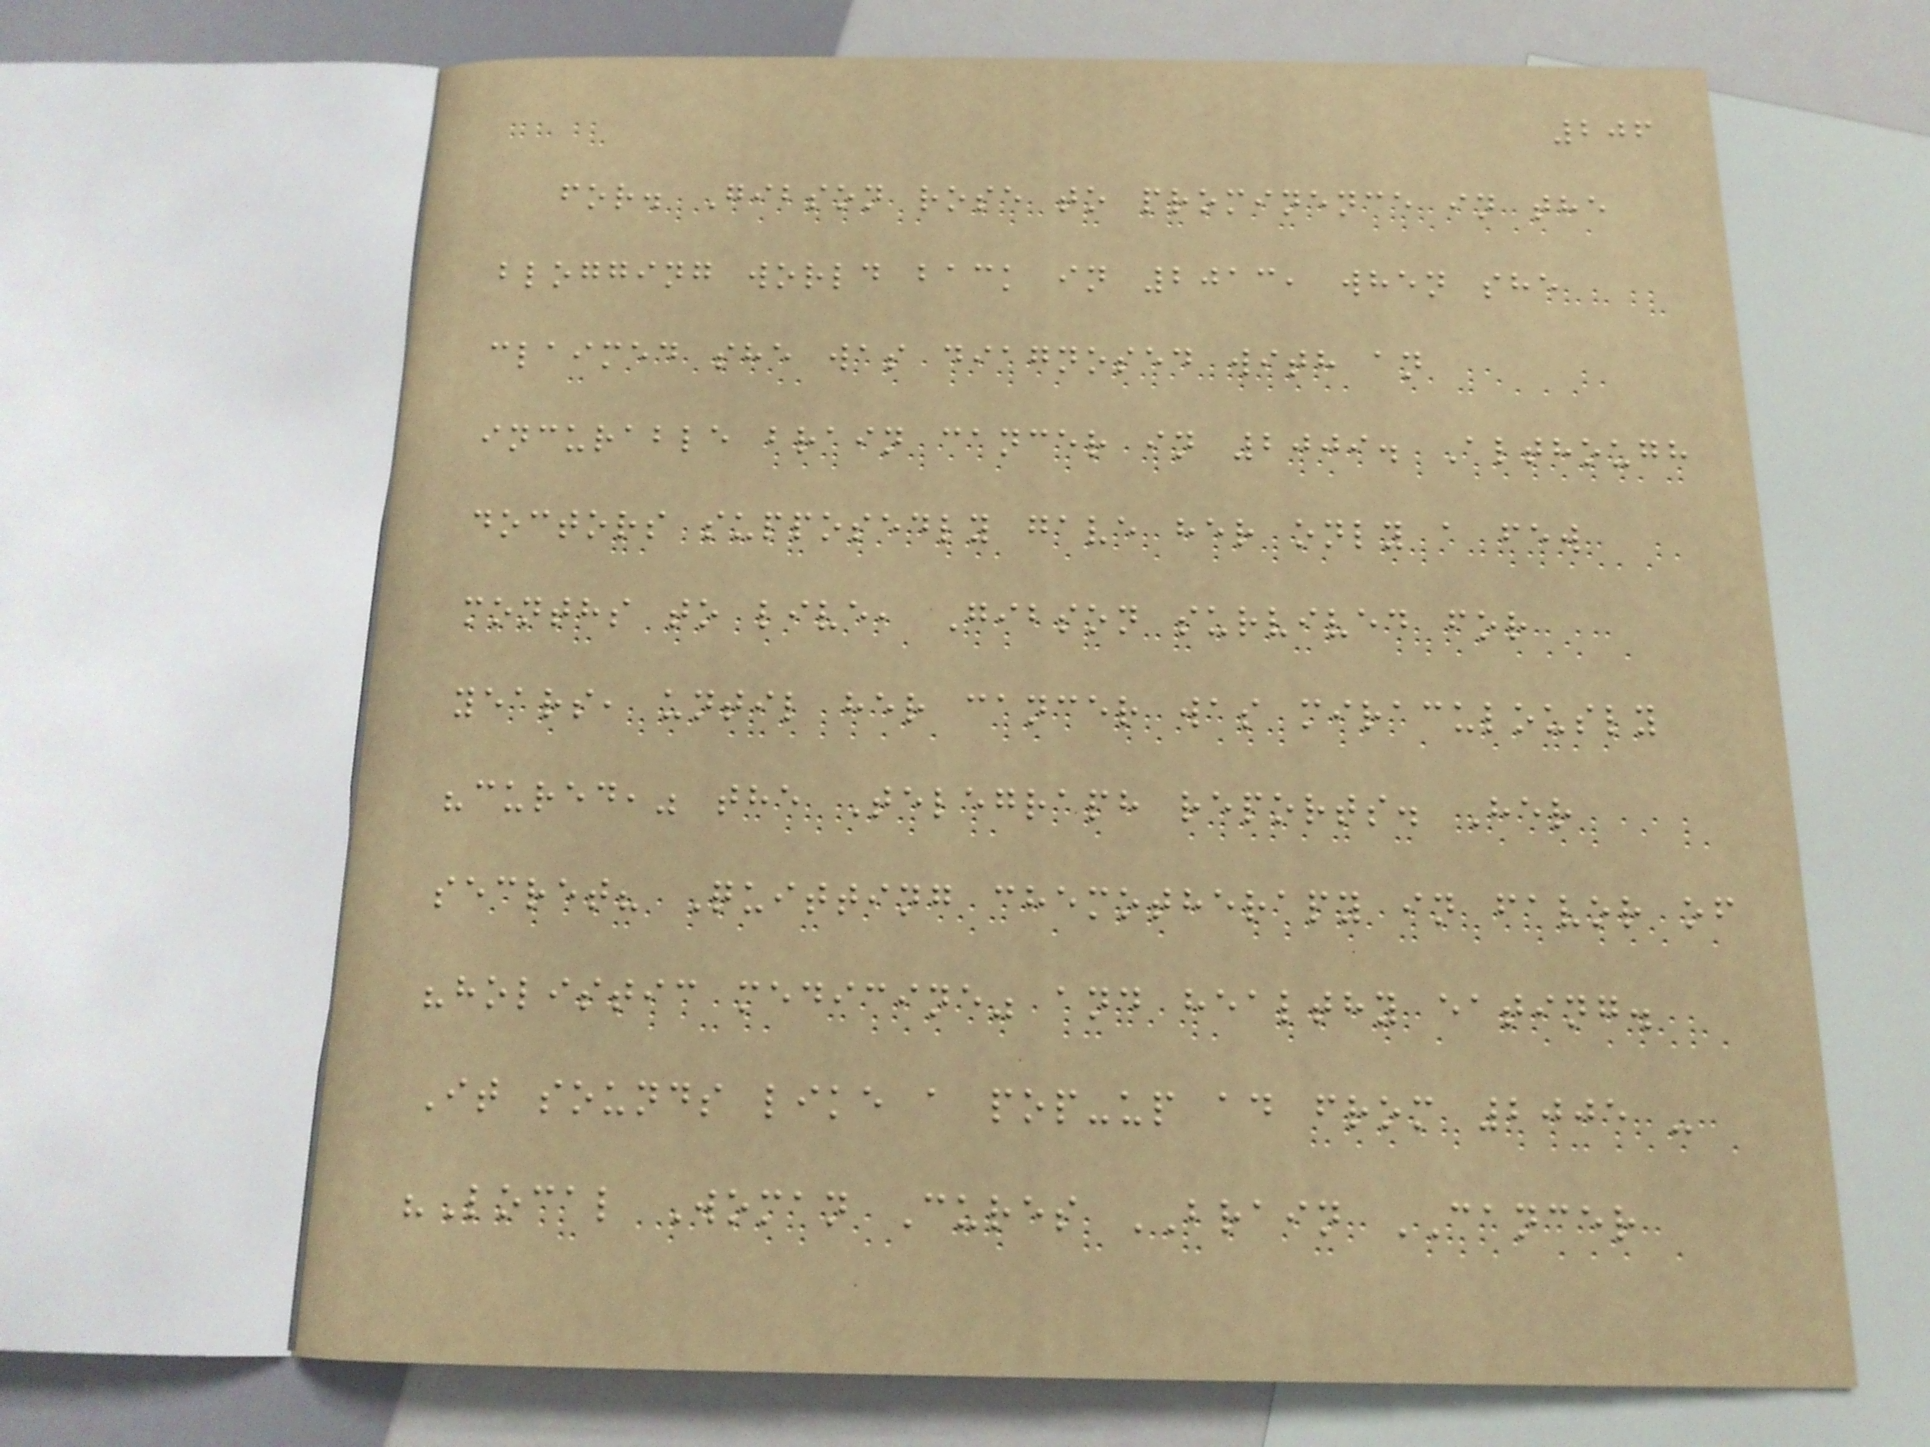206
for. Gibson rose to prominence in the
blogging world back in 2013, when she
claimed she was diagnosed with an
incurable brain cancer in 2009. Although
doctors supposedly gave her only a few
months to live, Gibson survived for
years, until her cancer was miraculously
"cured," the Telegraph reports. Her
secret? Quitting chemotherapy in favor of
"holistic medicine" and healthy eating.
It sounds like a pop-up ad from 2005 -
"Local Woman Cures BRAIN CANCER
